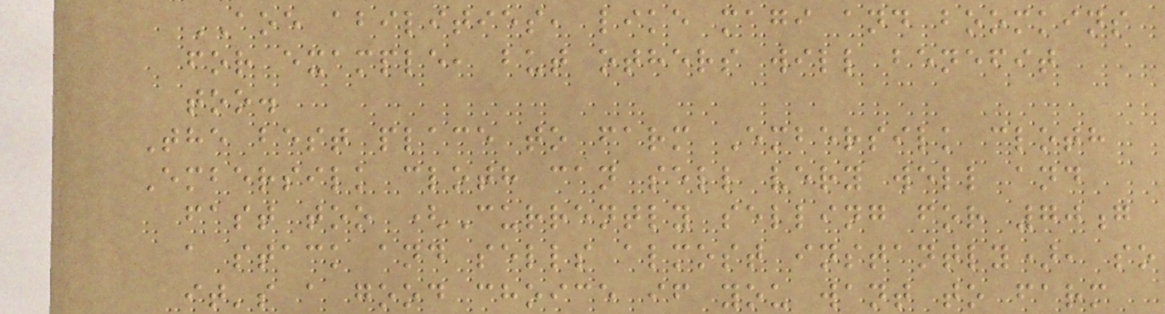AOE abilities, like magi and boomkins
for example, but others will benefit
too.
The best place to farm Embersilk cloth
Embersilk cloth can sell very well and
fast too (Currently selling for 70g
a stack and sells almost instantly), so
it's a good choice if you want to farm
